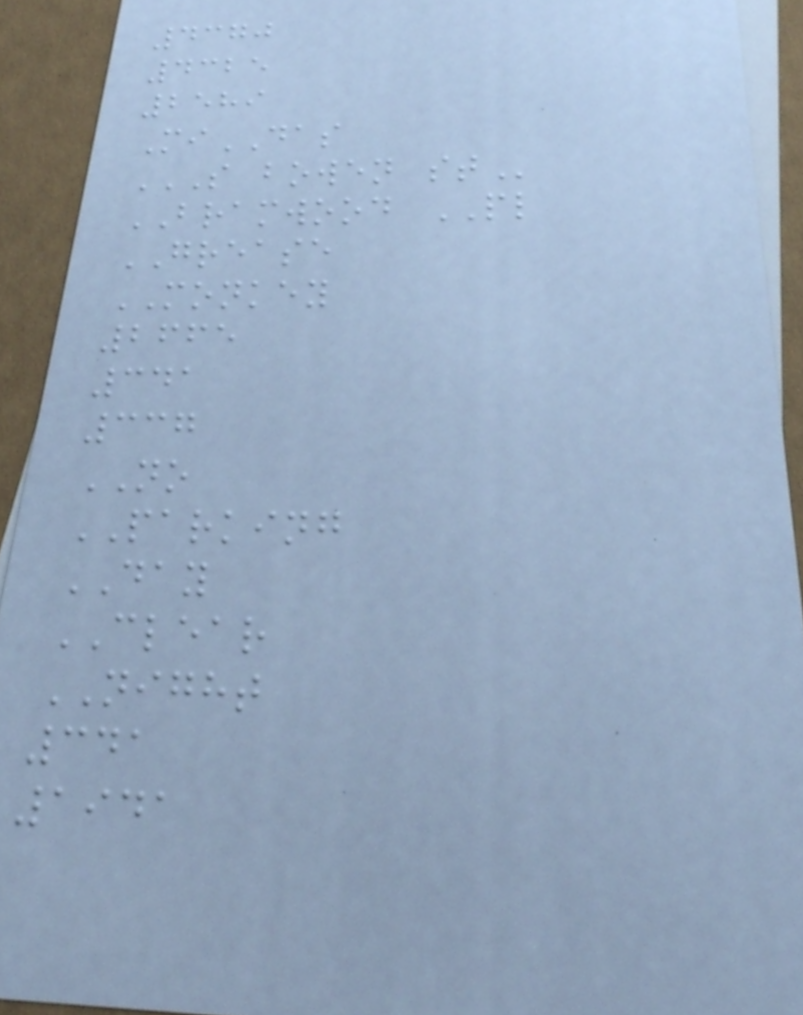4370
4325
2589
MiDAS
S BOWEN ST
BRAMWOOD PL
GREASE
MONKEY
2665
341
337
NO
PARKING
DAY
CLEAR
NIGHT
341
1941
